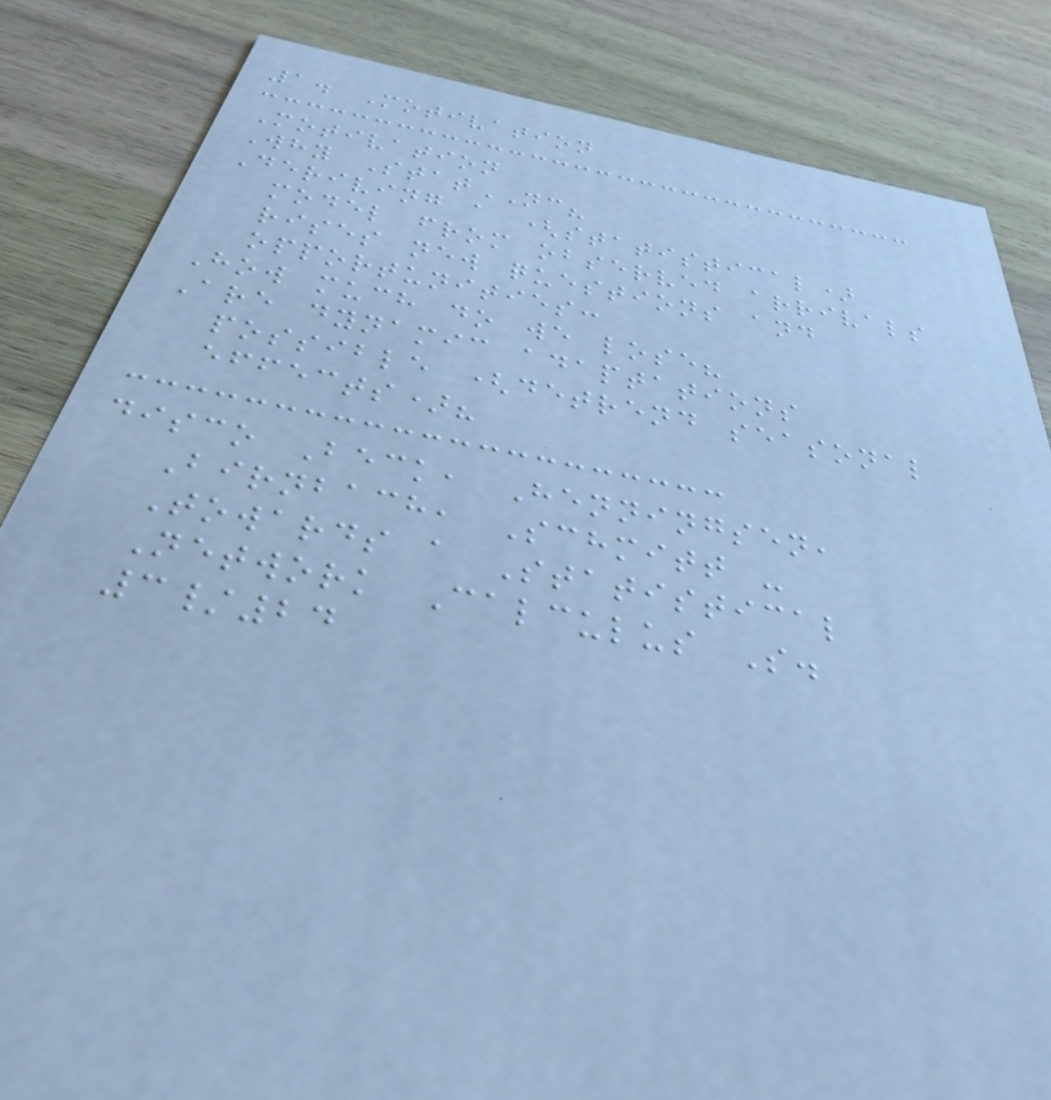1. Motivation
Motivation
Why StatNC?
Deriving a (statistical)
model from observed arrivals
rises new questions and
opportunities:
How much do we lose?
Are dynamic adaptations
possible (detrend seasonal
effects)?
disco Beck, Henningsen,
Birnbach, Schmitt -
Towards a Statistical
Network Calculus S.
3/24
